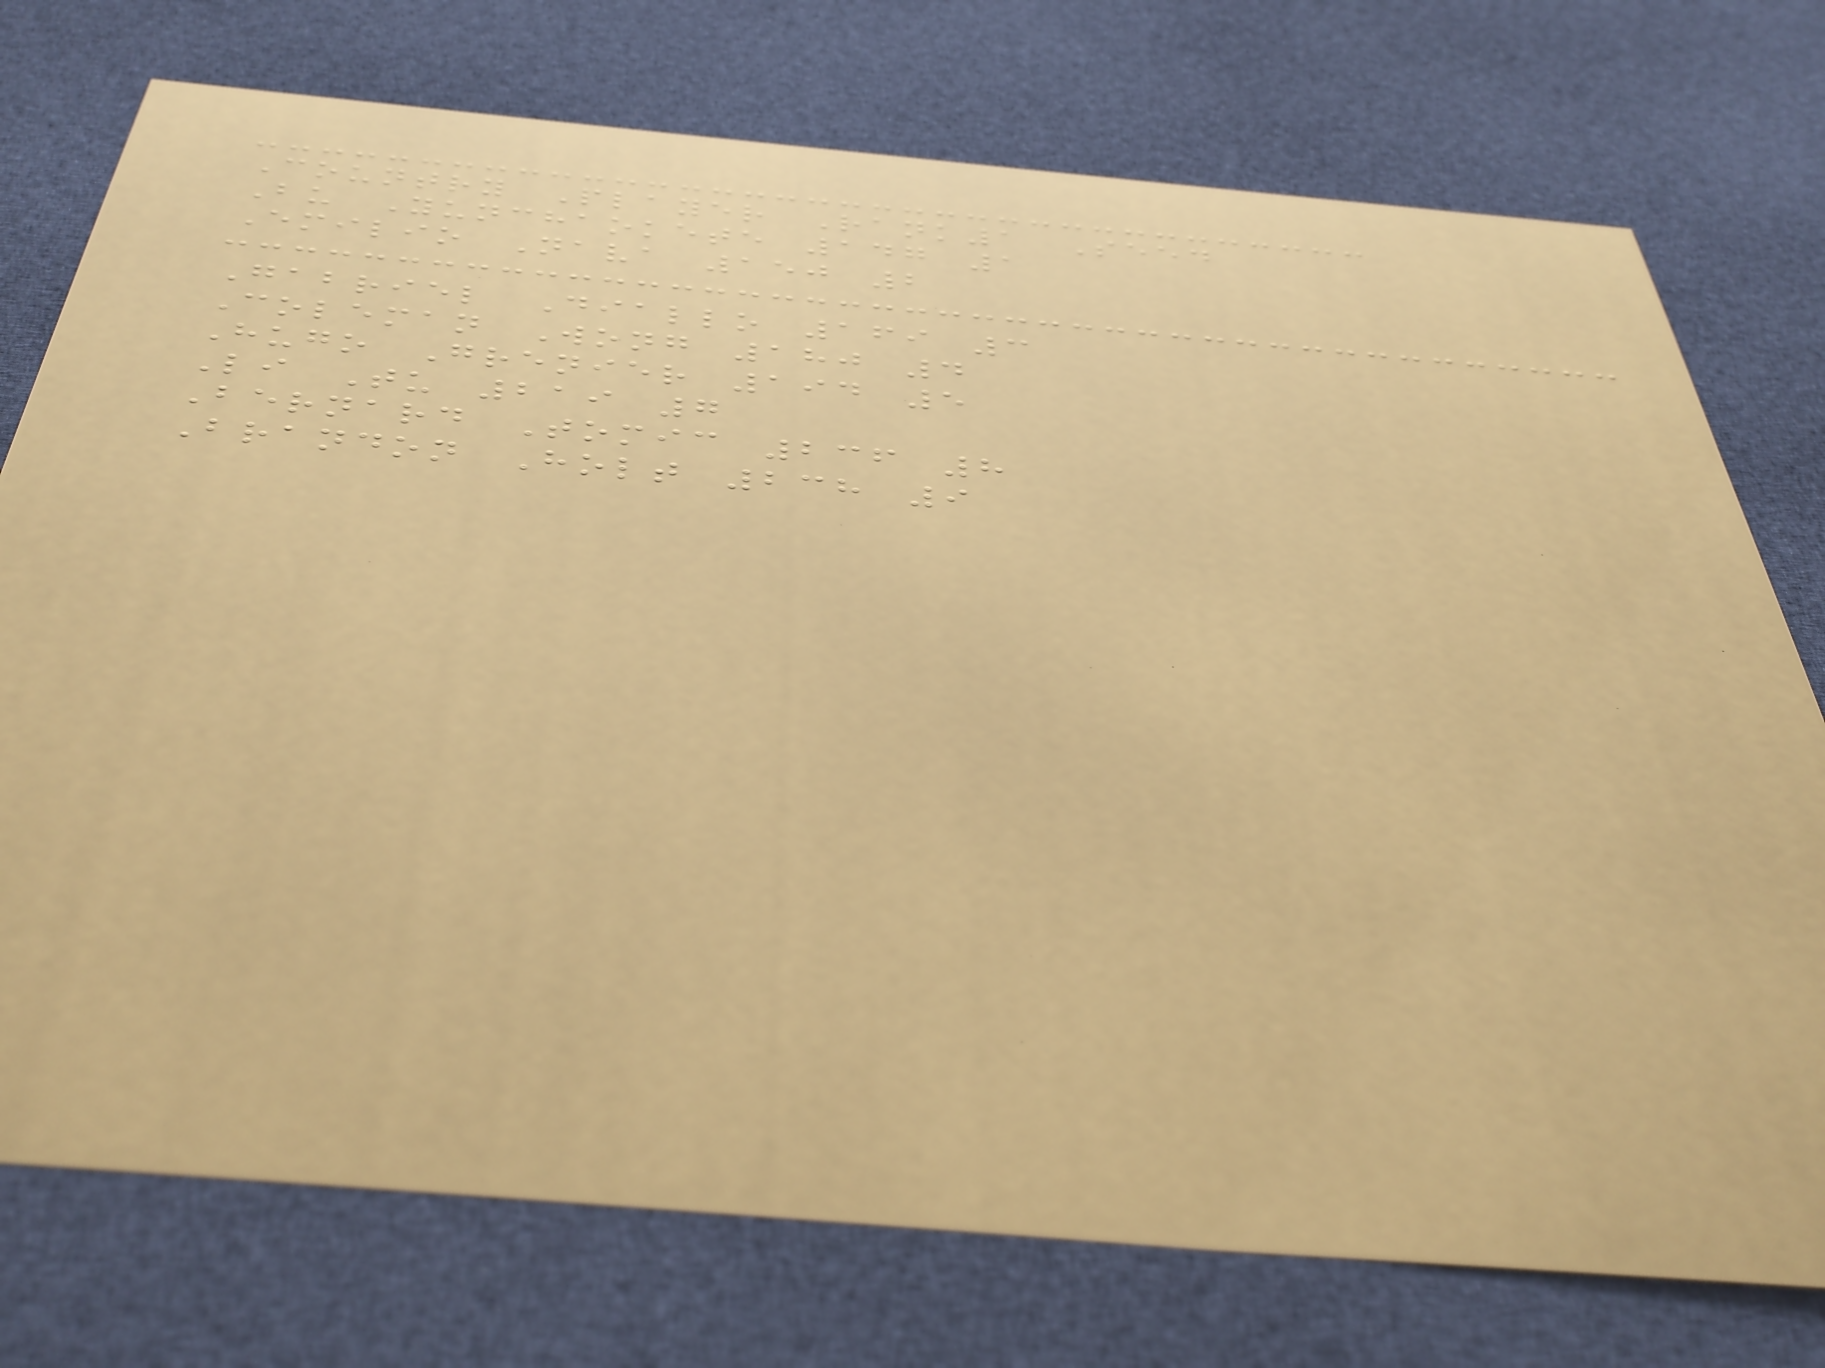Country Player Rank1 Seed
Bu Yunchaokete 147 1
Emilio Nava 150 2
Gabriel Diallo 169 3
Coleman Wong 180 4
Hugo Grenier 194 5
Li Tu 219 7
Bernard Tomic 236 8
Brandon Holt 238 9
